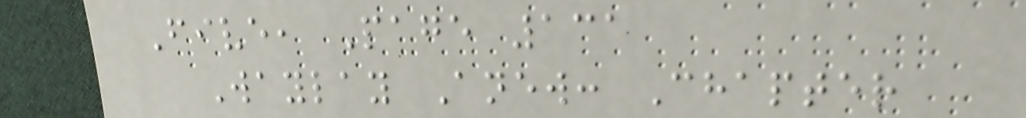Five, Page 131
Waylay Anew: Chapter
